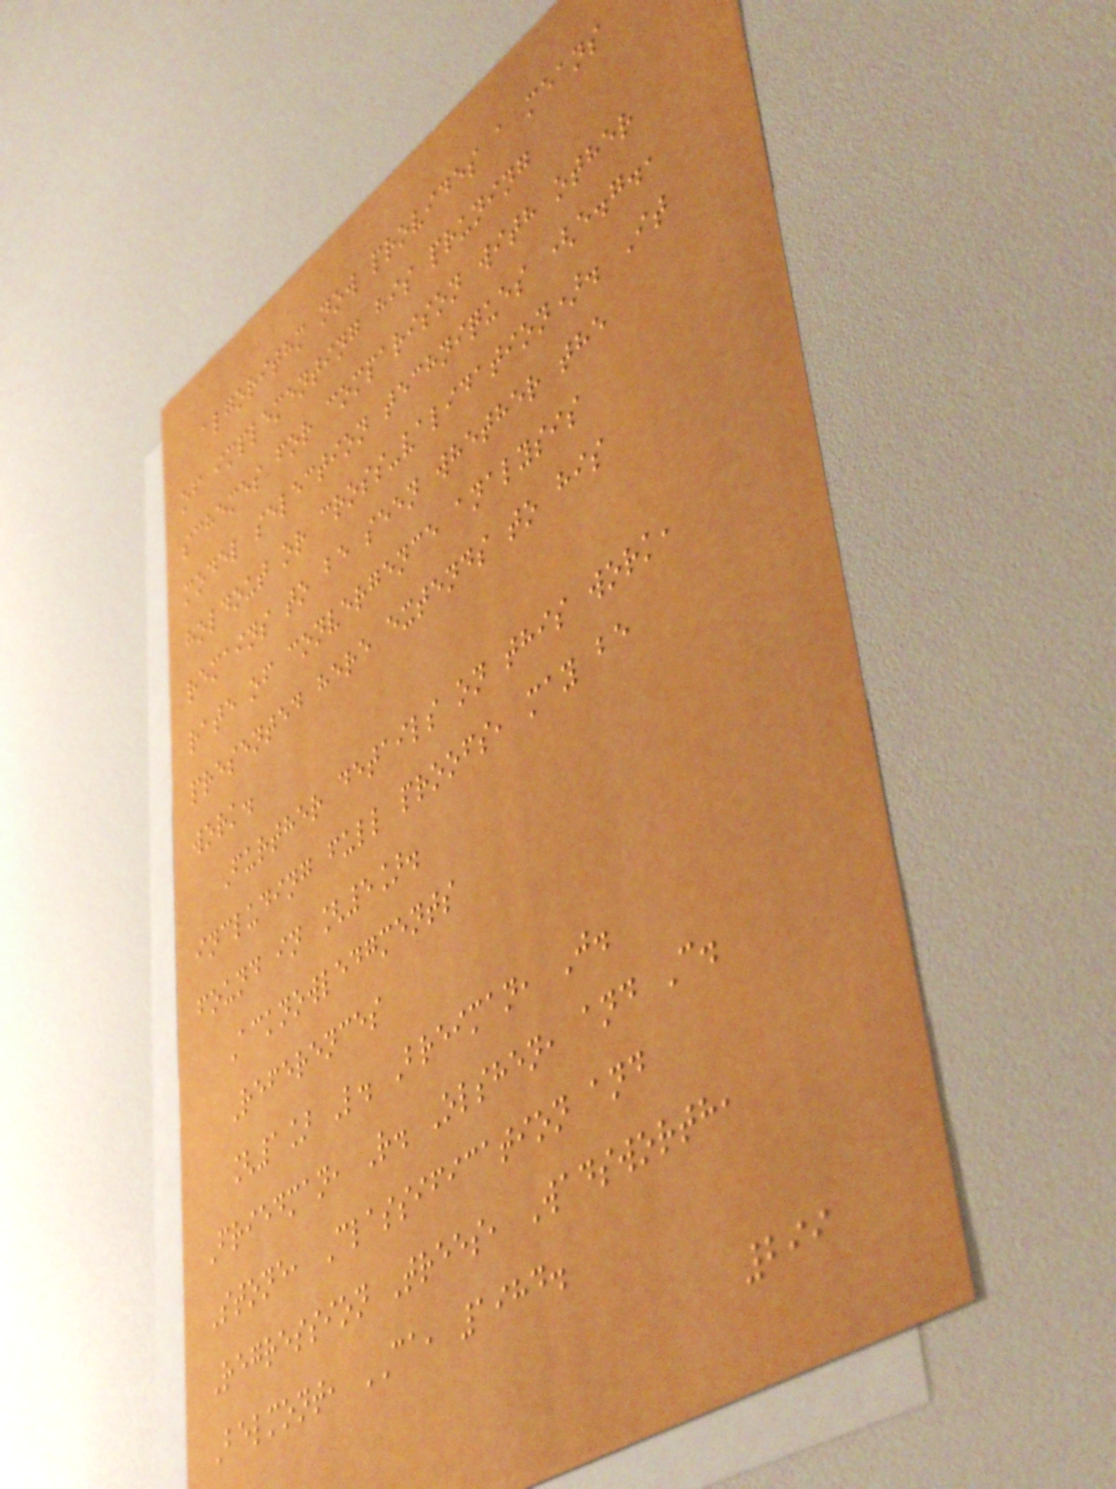algorithm now provides a means
of implementing his pruning
schemes for comparison with other
model selection techniques (e.g.,
holdout or cross-validation). It
remains to be seen whether the
rate of convergence analysis
presented here extends to his
work.
Further details on this work,
including full proofs, may be
found in [5].
Acknowledgments
References
[1] L. Breiman, J.
Friedman, R. Olshen, and C.
Stone, Classification and
Regression Trees, Wadsworth,
Belmont, CA, 1984.
299
